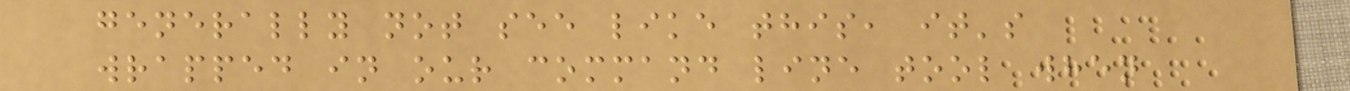generally not see like this, it's
wrapped in our command line tool when
